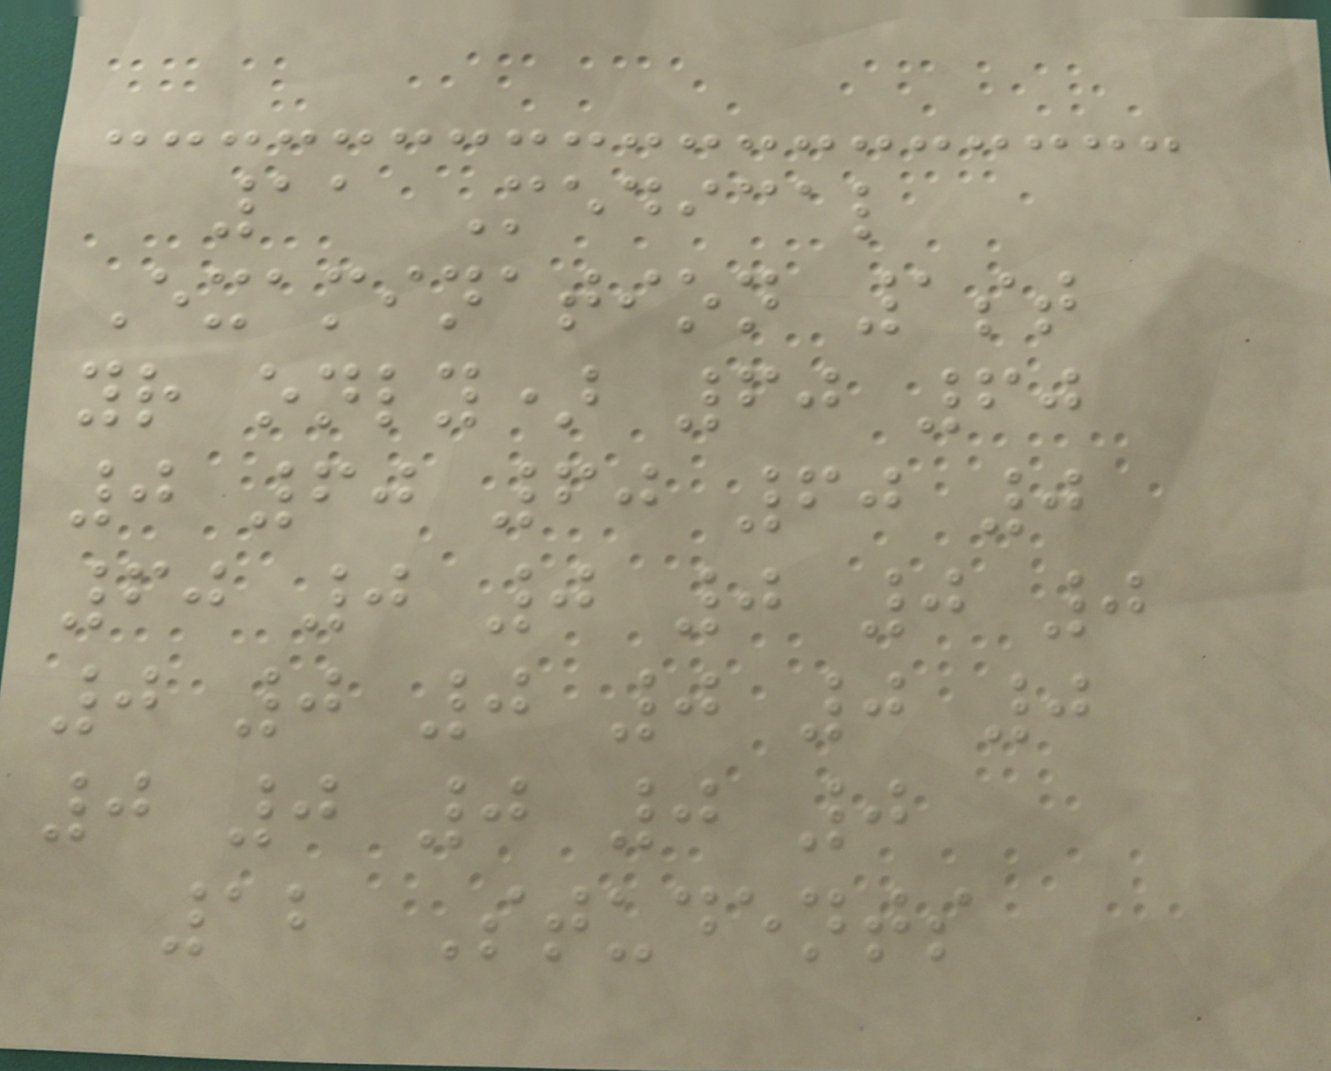11 Medical
Examination 1st
yr only) 60 60
0 60 60 60 0
60 0 0 0 0 0
0 0 0 0 0 0
0 0 0 0 0
12 Students
